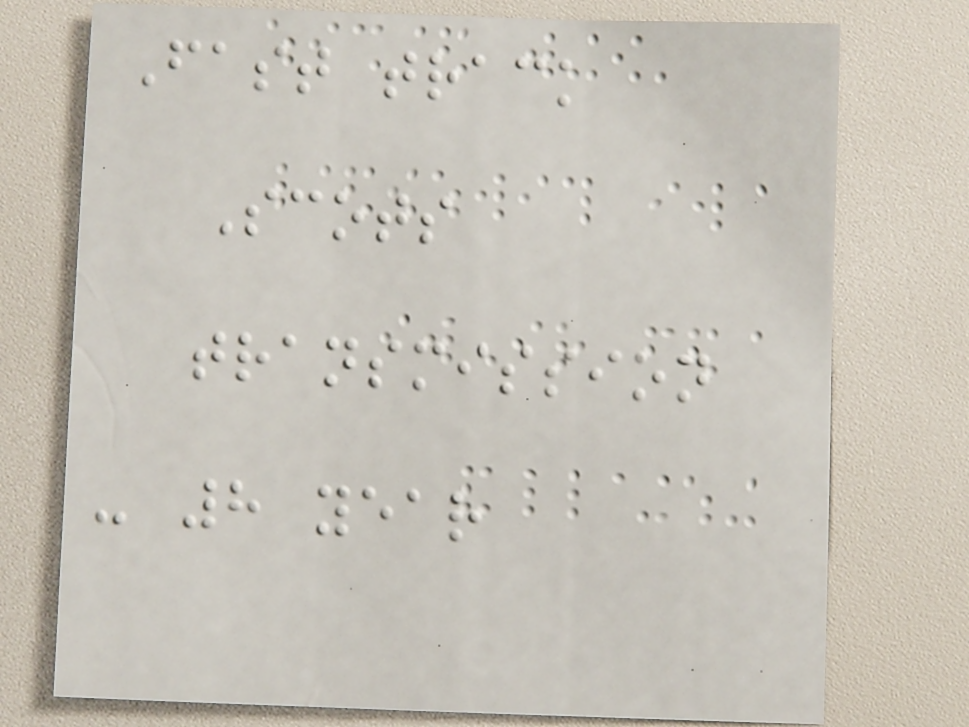Fast track
Scots
transmission
- 8 year
